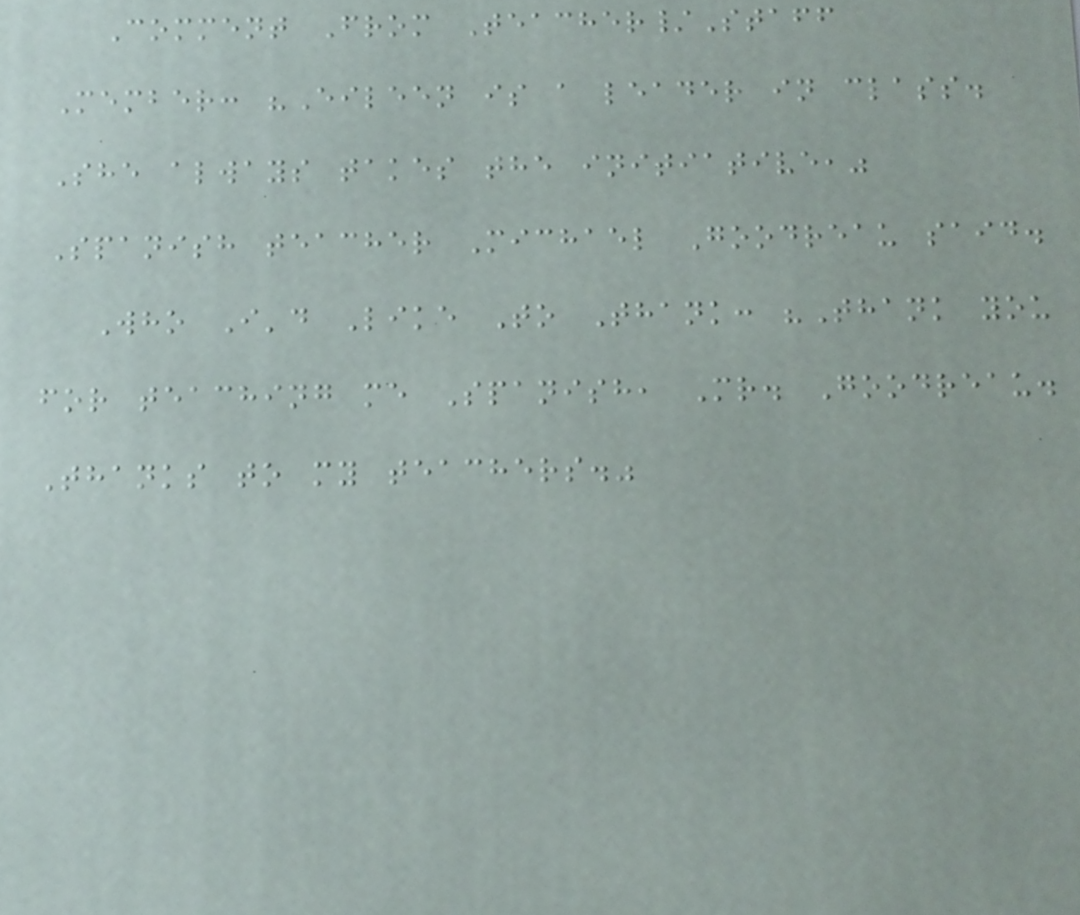Comment From Teacher/Staff
Member: "Eileen is a leader in class.
She always takes the initiative,"
Spanish teacher Michael Goodreau said.
Who I'd Like To Thank: "Thank you
for teaching me Spanish, Mr. Goodreau.
Thanks to my teachers."
